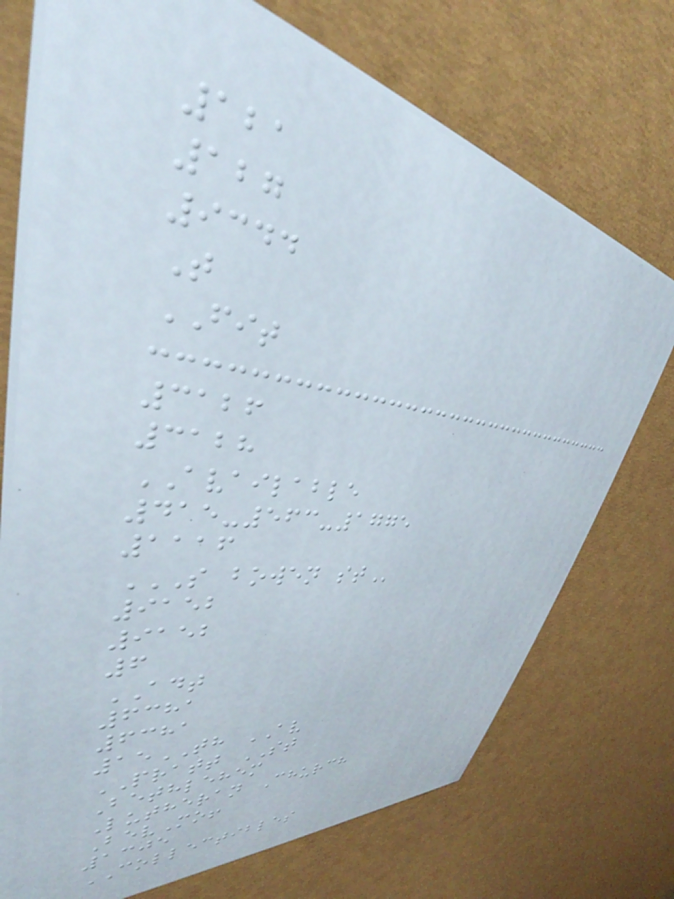121
127
9344
T
FIT
3126
3128
AVAILABLE
415-563-1775
1116
S BOWEN ST
9152
9152
6
ADT
6381
6381
15TH AV
PRATT ST
Bethlehem
Lutheran Church
BevMo!
1305
COLLECTIBLES
